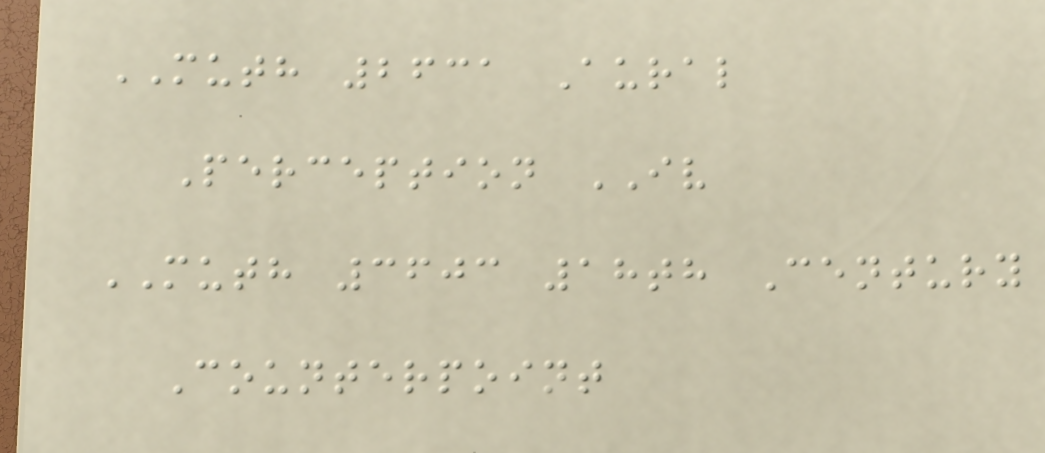MUTH 2631 Aural
Perception IV
MUTH 3603 18th Century
Counterpoint
